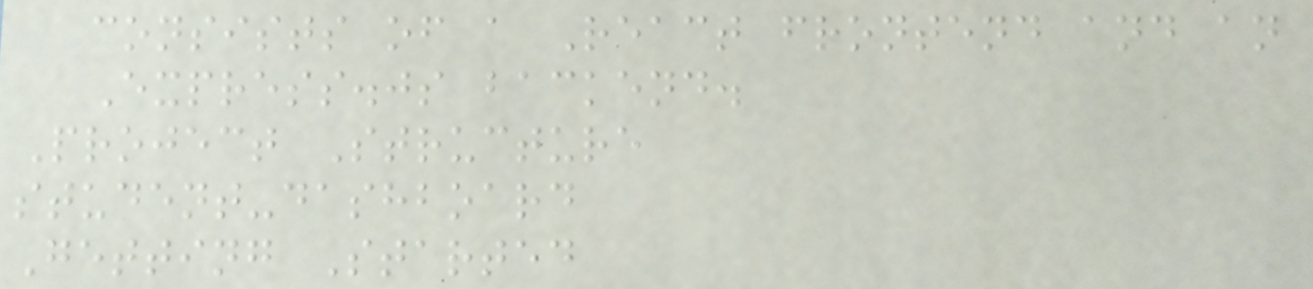consists of a React frontend and an
Express.js backend.
Project Structure
student-dashboard
Getting Started
